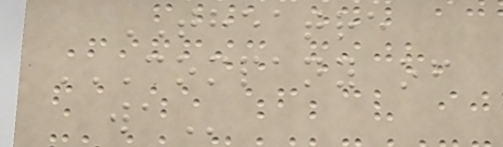THEATRE
COMPANY OF
WA
